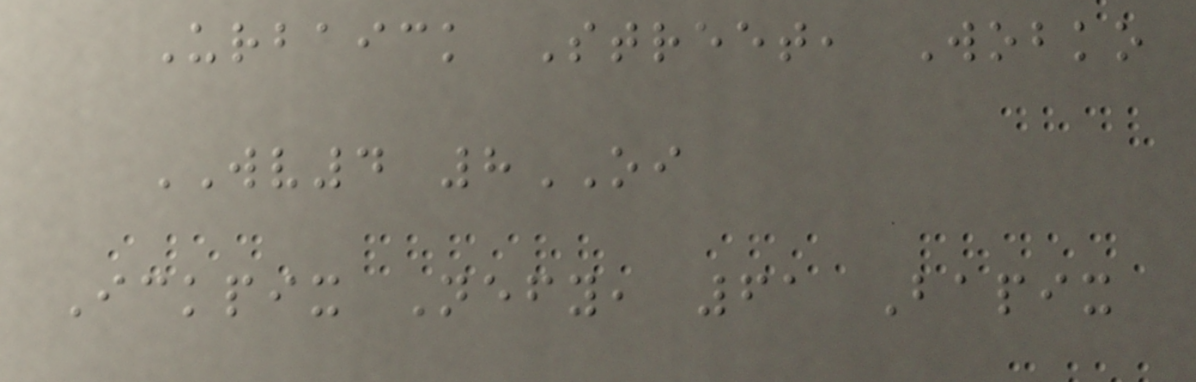Urbaick Street, Wobko
WV4 8OI
Ickpix Nefy, 61 Bapix
